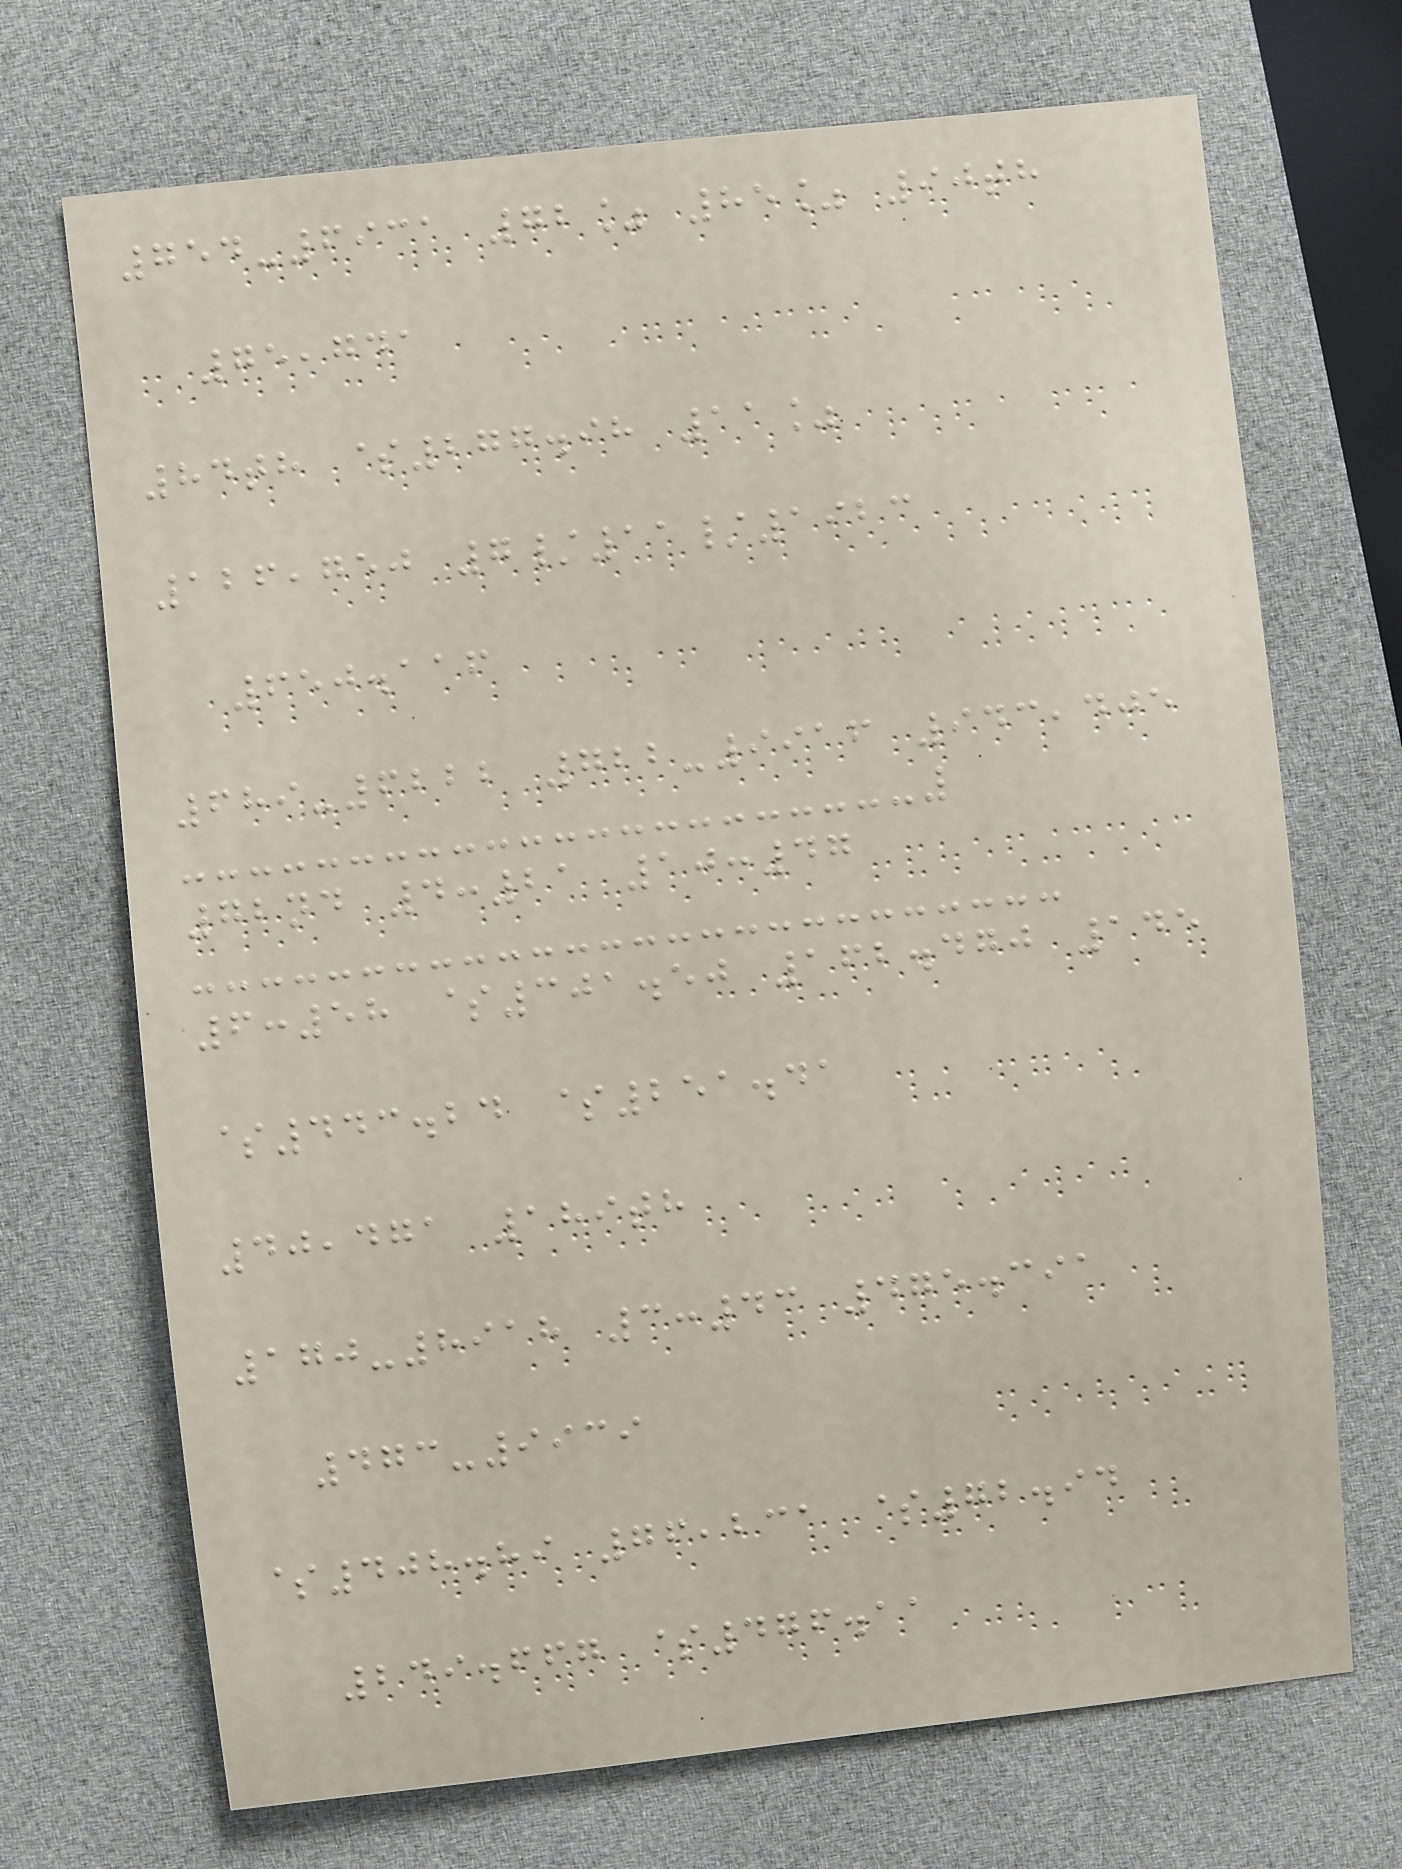754-6931 72% 85% 90th
75,741
84th $277.98 11%
126,750 7/11/1923
650.116
689-6222 722-9916 943,405
72nd 4:21 10:47
6:58 $301.50 162.470 145
$443.24 $251.41
40,471 189th
170-8918 3:43 475.391
473-9939
$408.89 76,231 $72.94
249.667 $476.11
